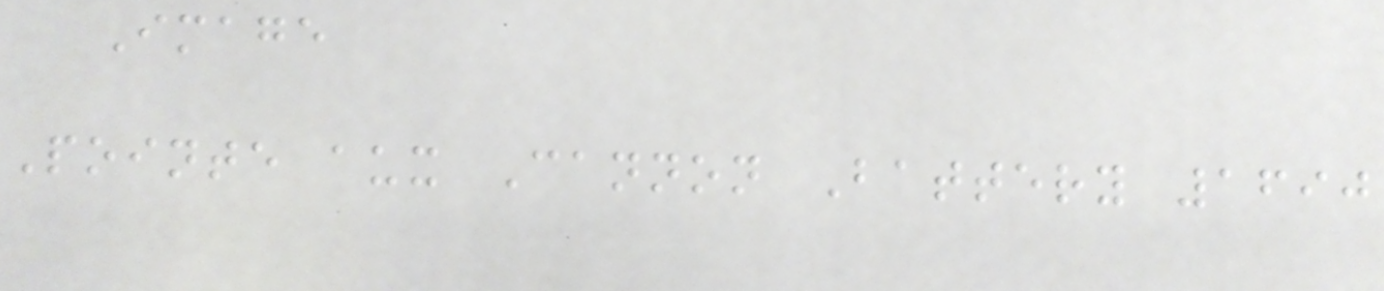Image
Pointe aux Cannon Battery 1690
